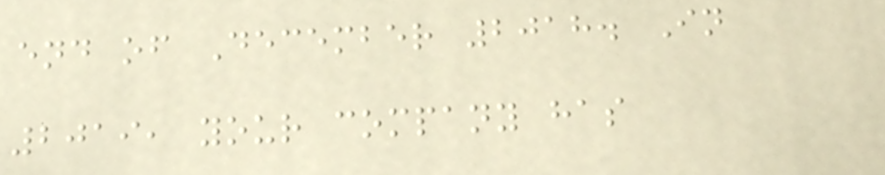end of December 2018. In
2019, your company has
